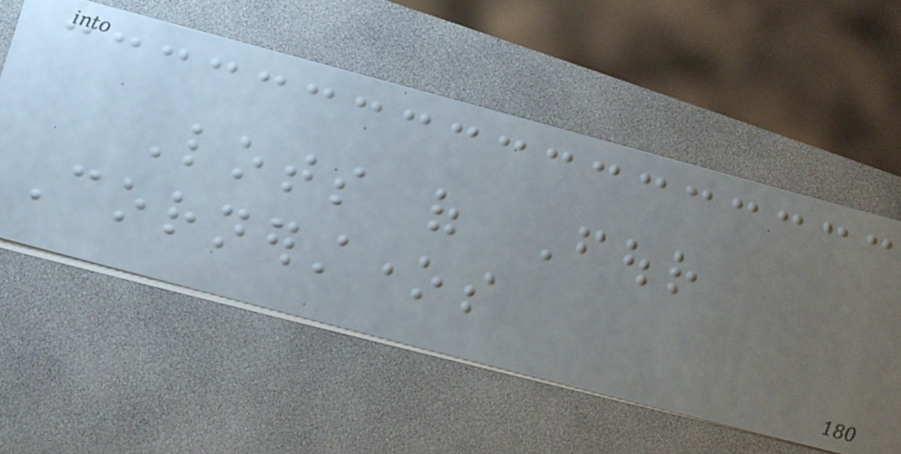Lots of Four
Cornerstones
